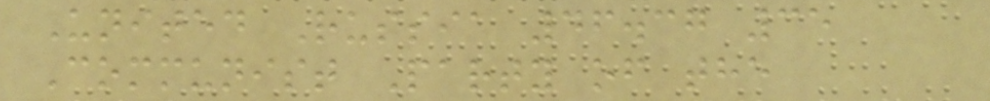United Russia 46.37 35
Communist Party of the
